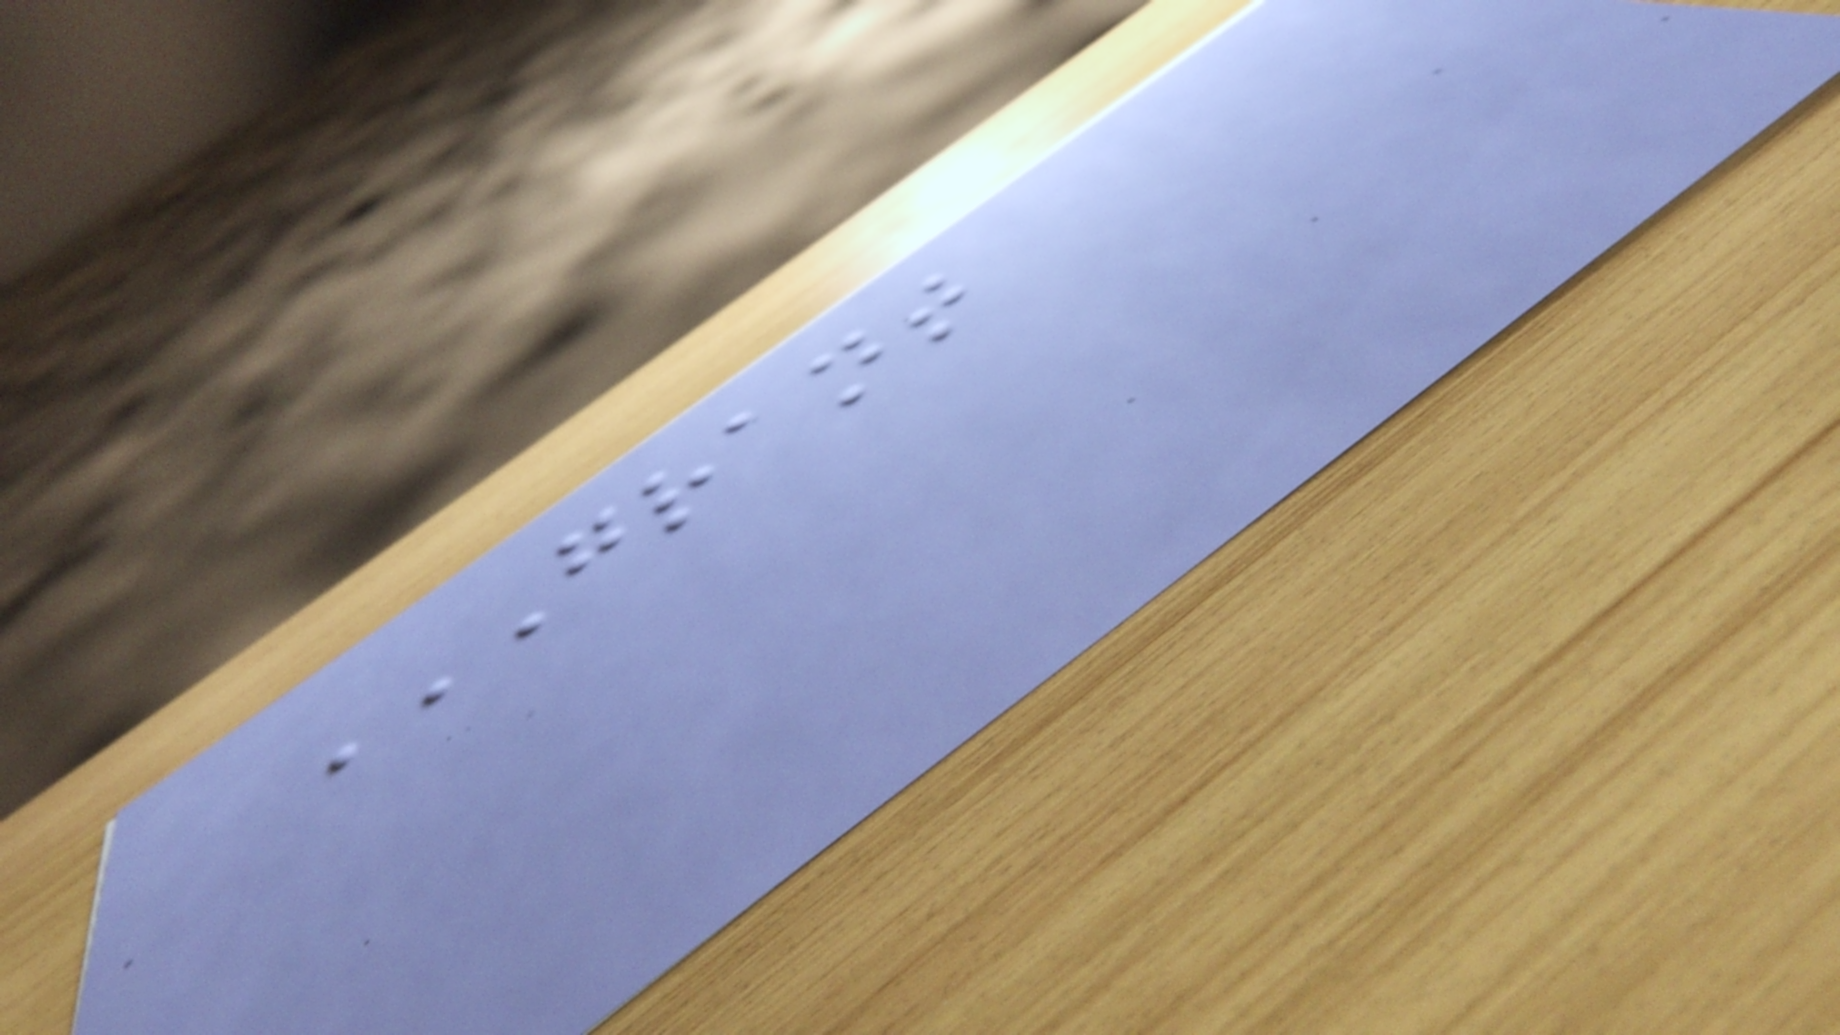GRANT
